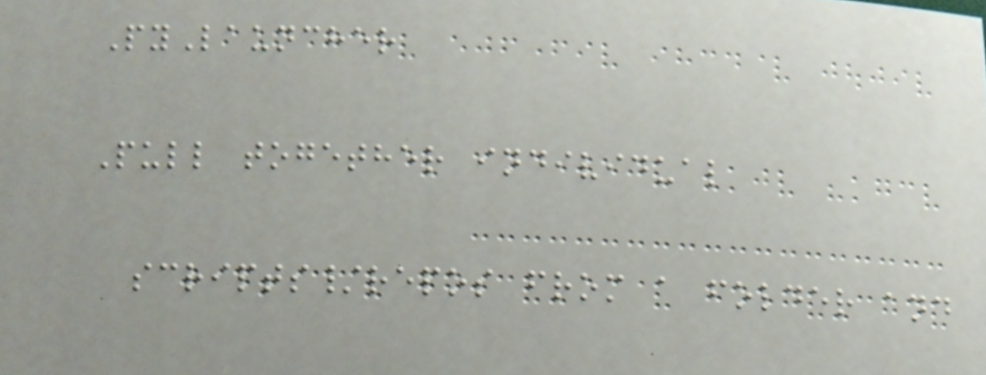PyLauncher
Pull together individual
scripts/repos from a folder and
